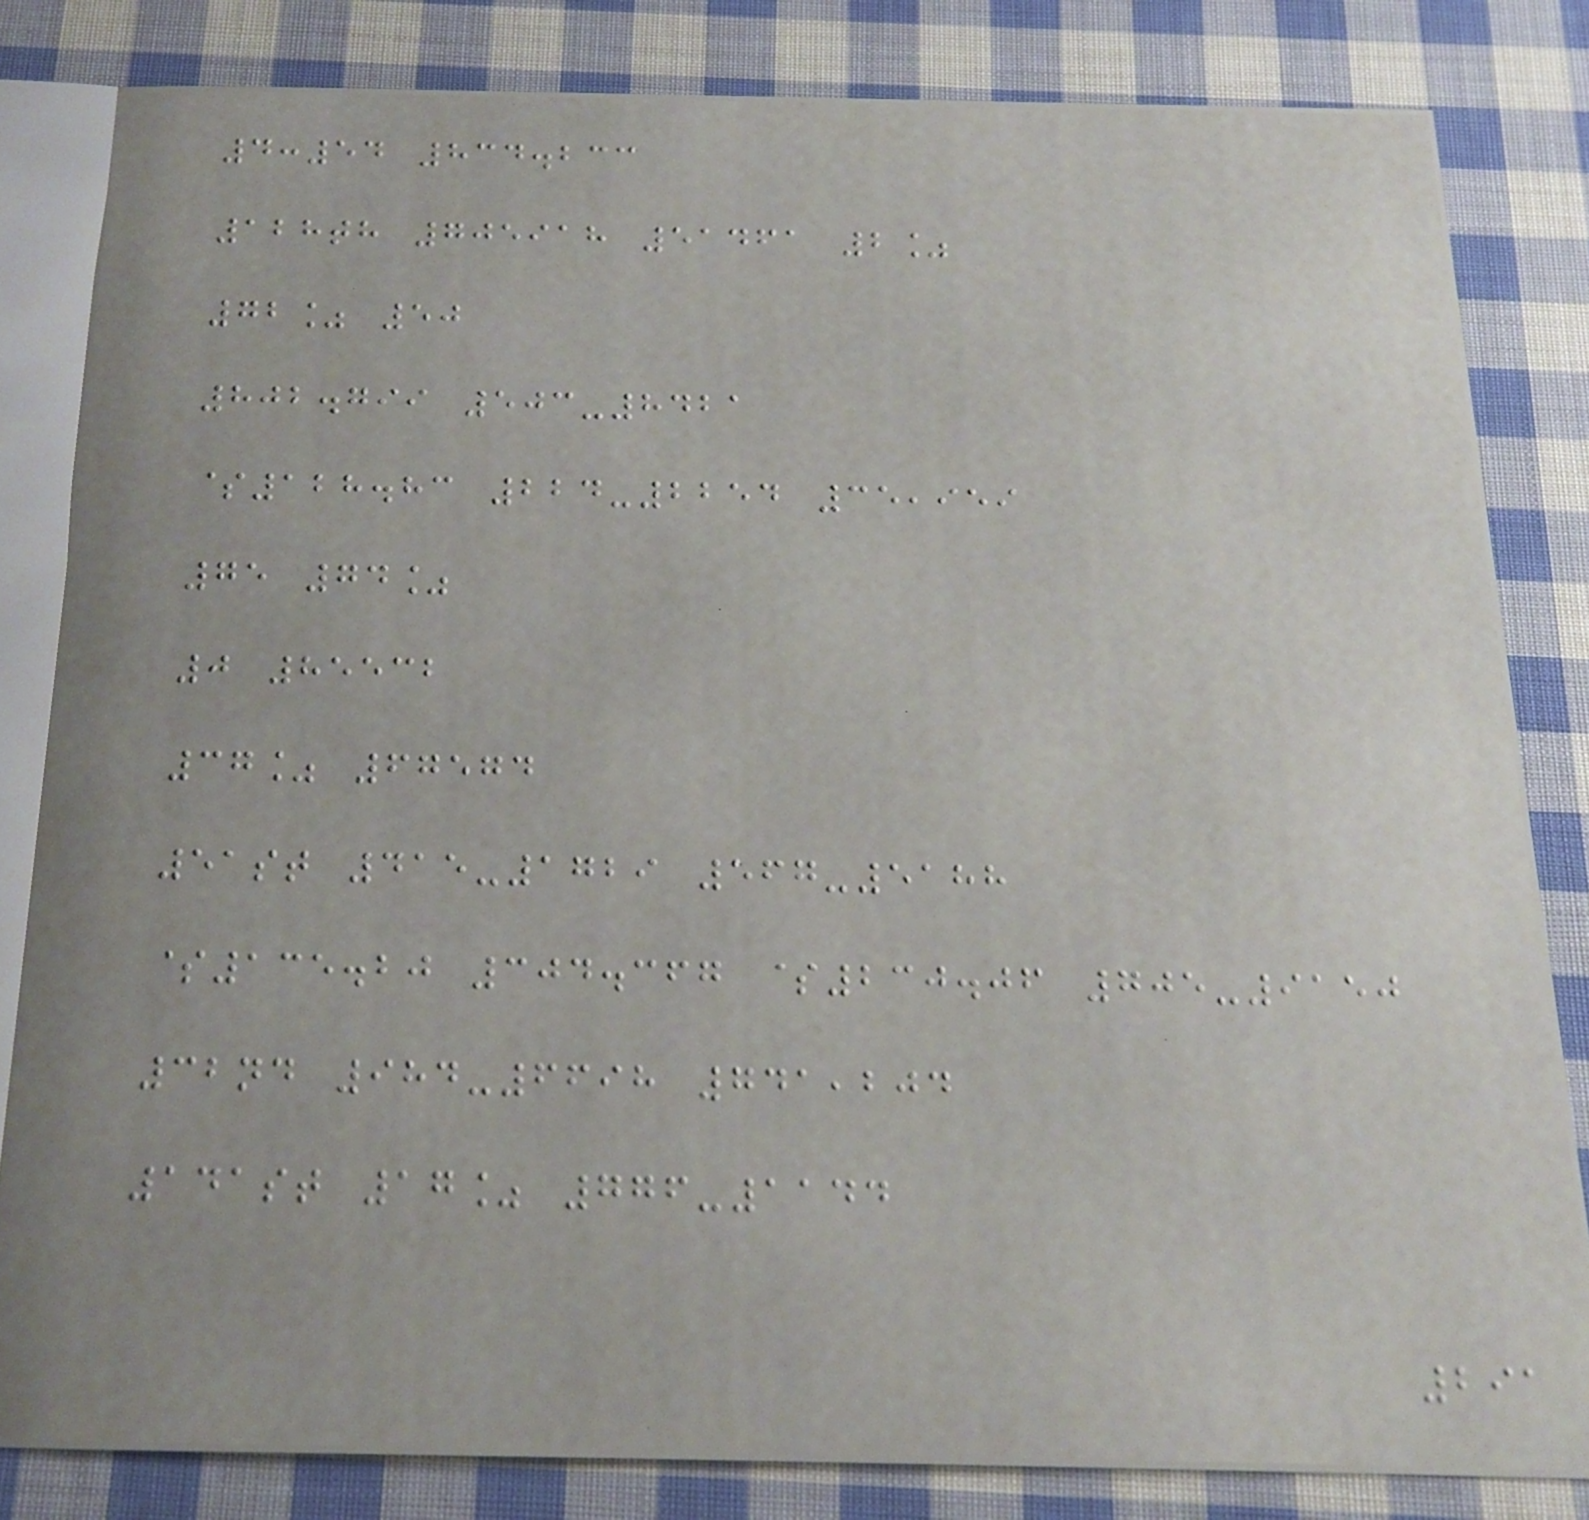4:54 834.233
128th 705918 51461 2%
72% 50
802.799 503-8421
$128.83 224-2254 35,959
75 74%
0 85532
37% 67574
51st 415-1729 567-5188
$135.20 304.367 $230.06 705-9150
32nd 984-6698 741,204
141st 17% 776-1144
291
